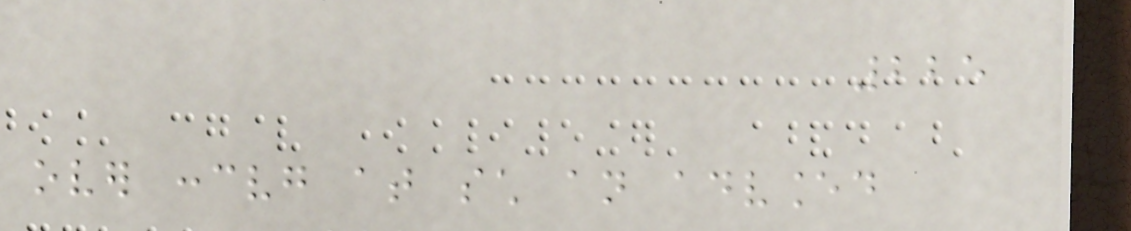225
over conceiving at such an advanced
